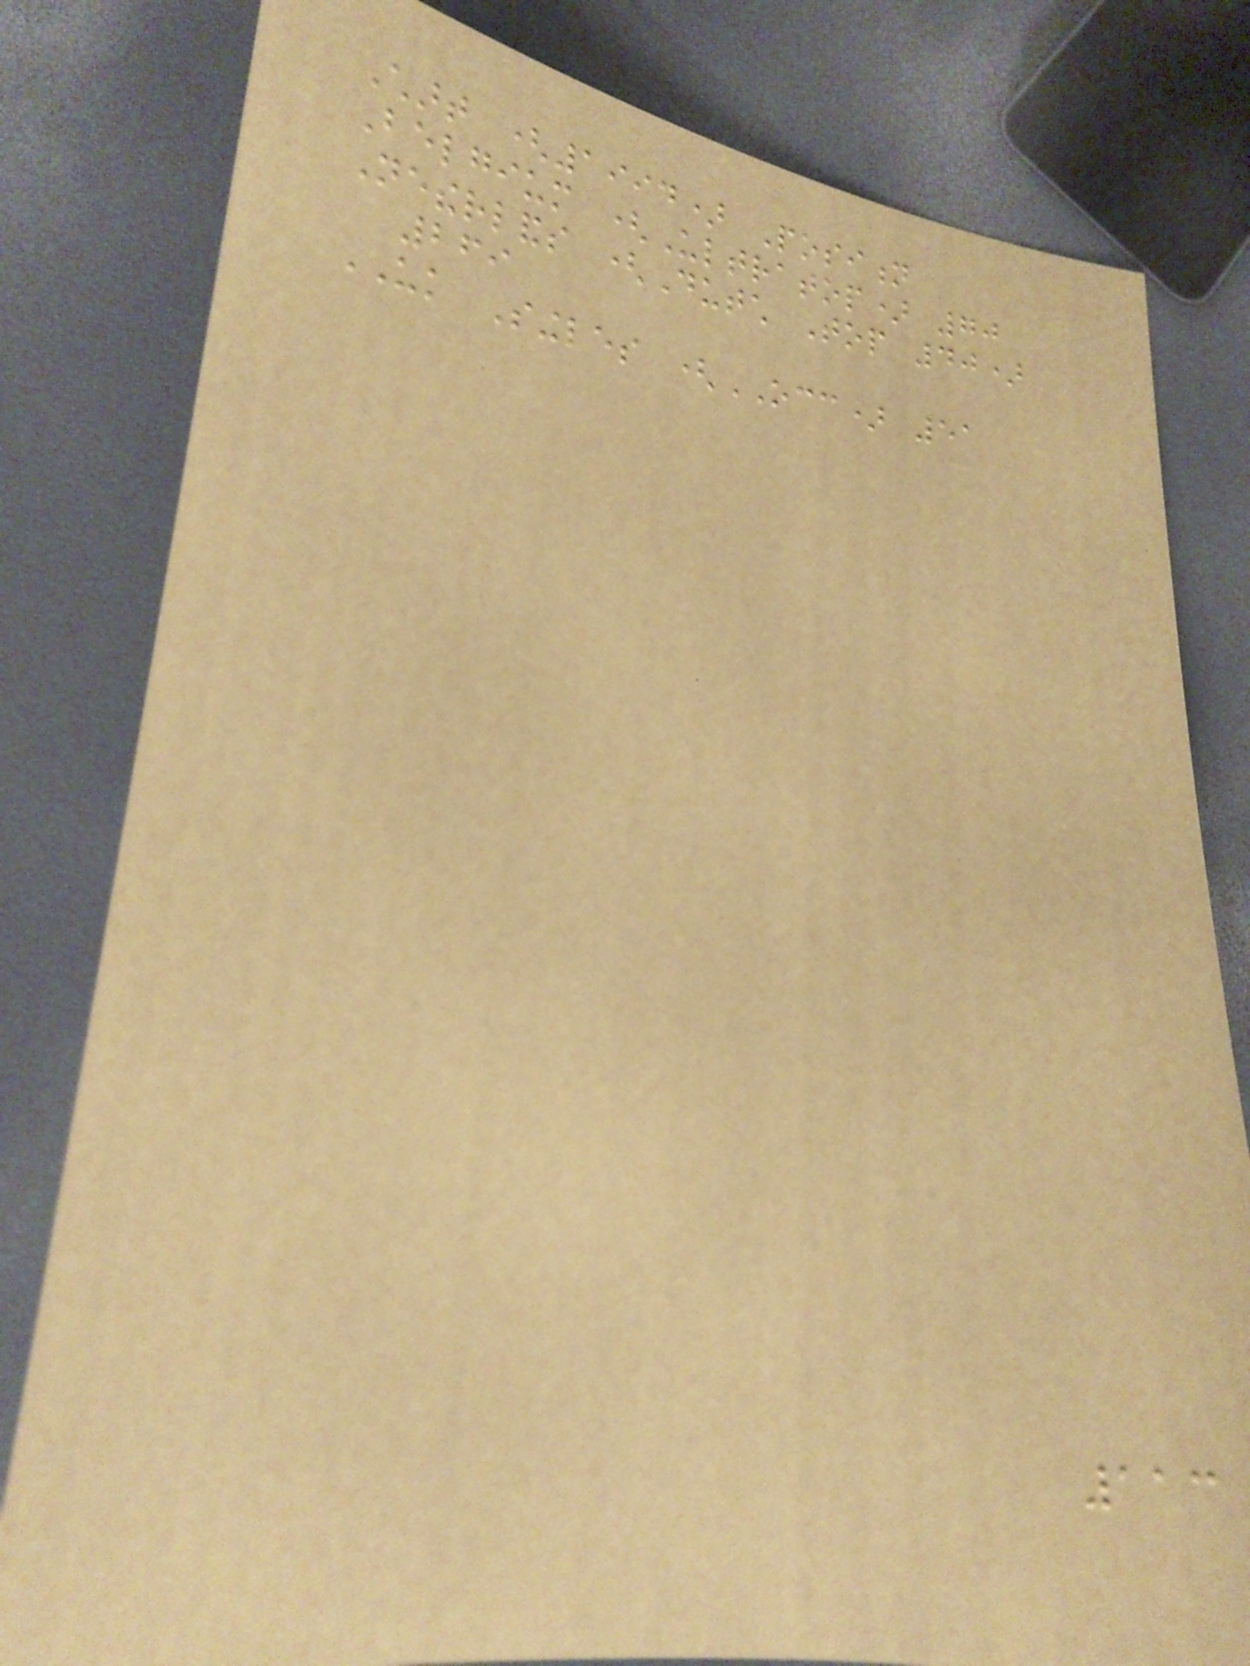Chart (1994) Position
Belgium (Ultratop) 70
Netherlands (Dutch Top 40)
269
UK Singles (OCC) 51
113
